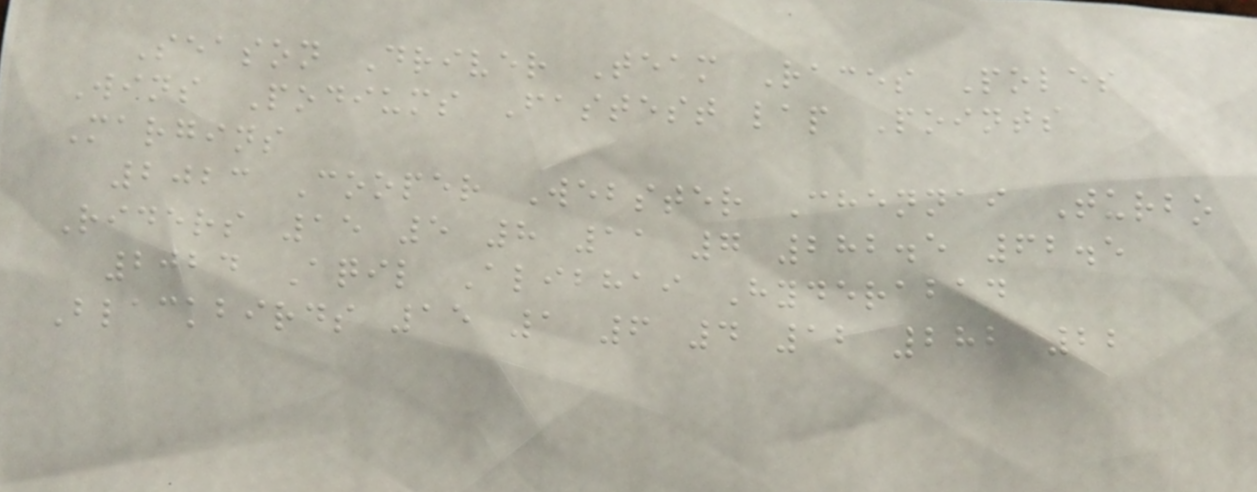Season Driver Team Races Poles
Wins Podiums Fastest lap Points
Margins
2023 Cooper Webster Chennai Turbo
Riders 15 5 8 11 7 282.5 62.5
2024 Aqil Alibhai Hyderabad
Blackbirds 15 1 6 4 12 282 22
